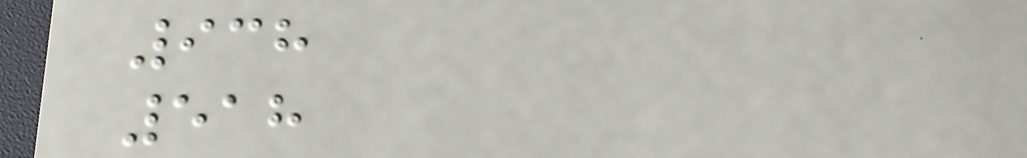938
518
